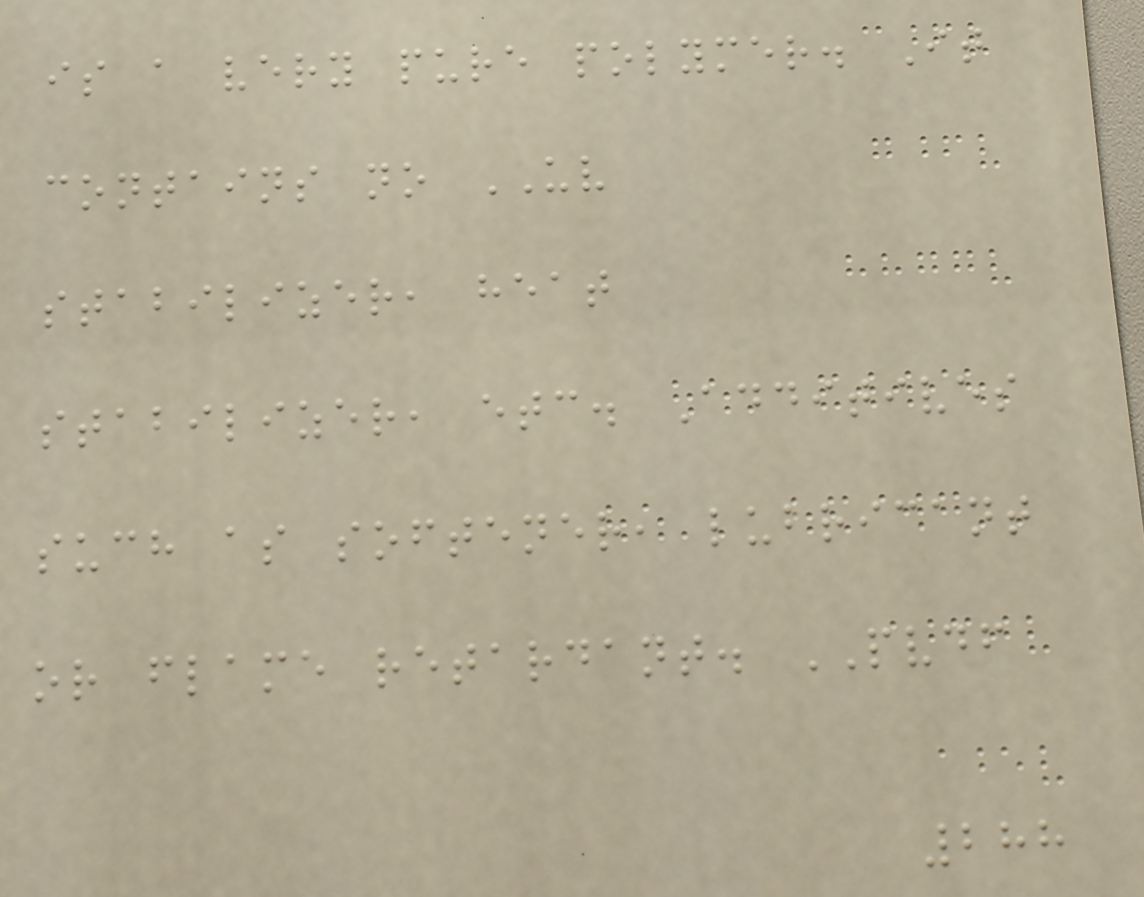is a very pure polymer. It
contains no UV
stabilizer, heat
stabilizer, etc. Additives
such as softener, lubricant
or flame retardant. PVDF
288
